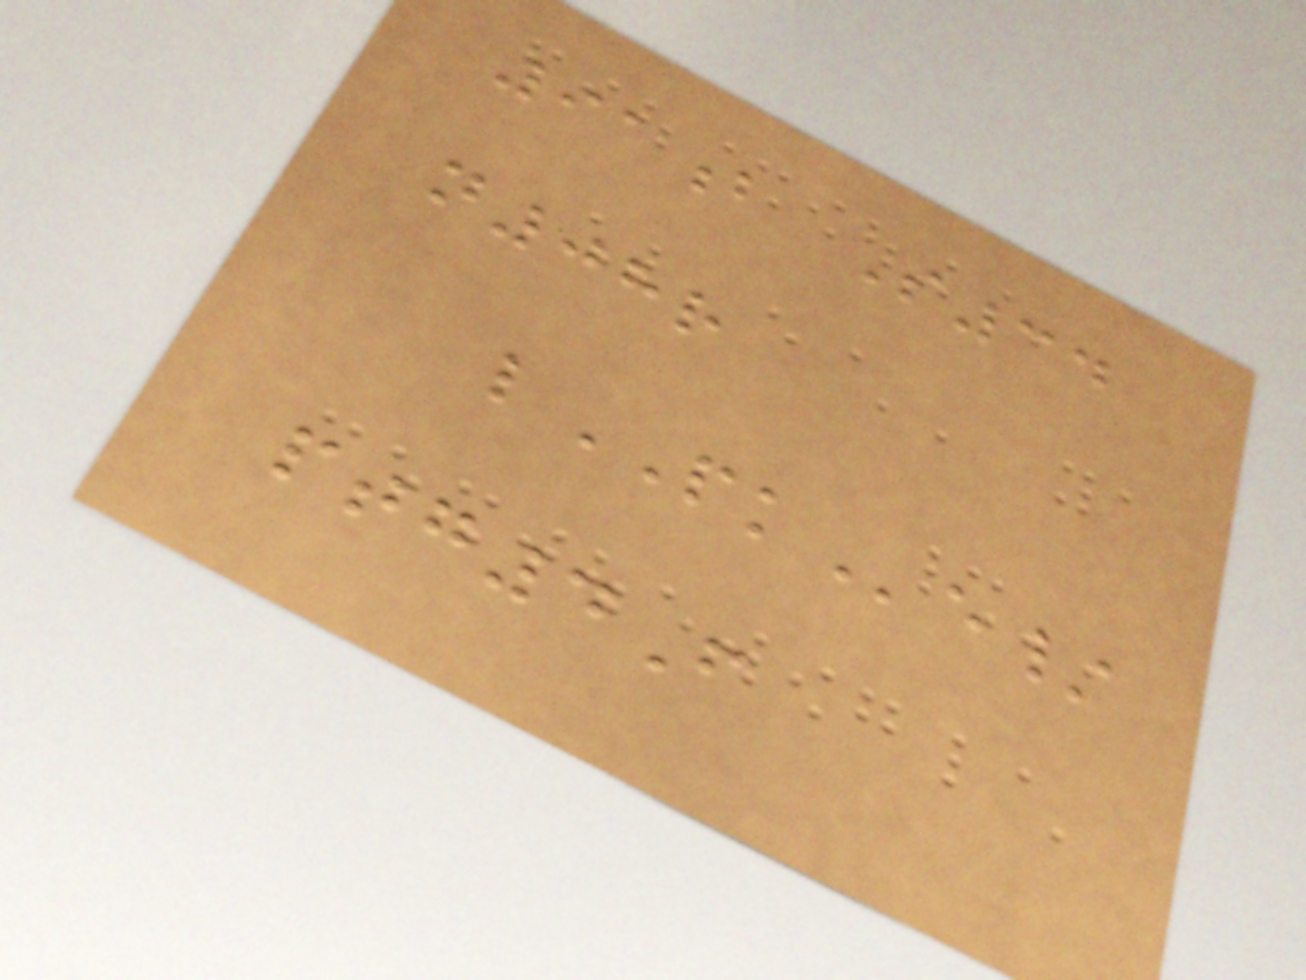91b S34
n08r
lPKe/
ptg4F
